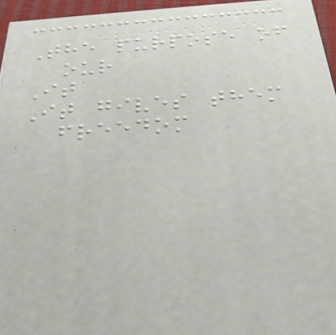The purpose of
our
It
It gives them
freedom
